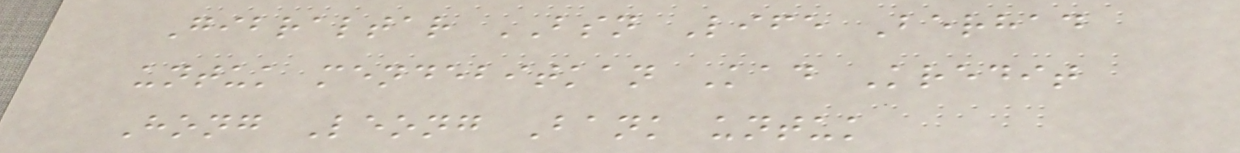Gibraltar BSN Life Berhad
untuk mendebitkan Kad Kredit
Hong Leong Bank untuk
